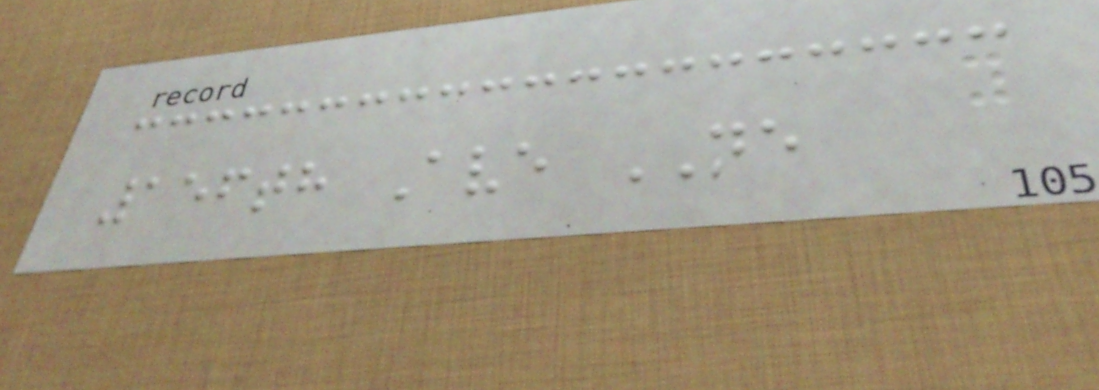156th Ave NE
